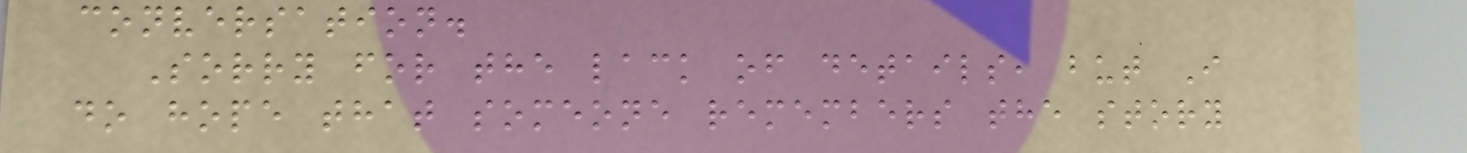conversation.
Sorry for the lack of details, but I
do hope that someone remembers the story
